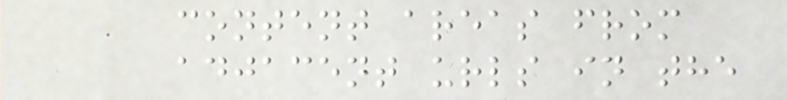content areas from
adjacent urls in the
